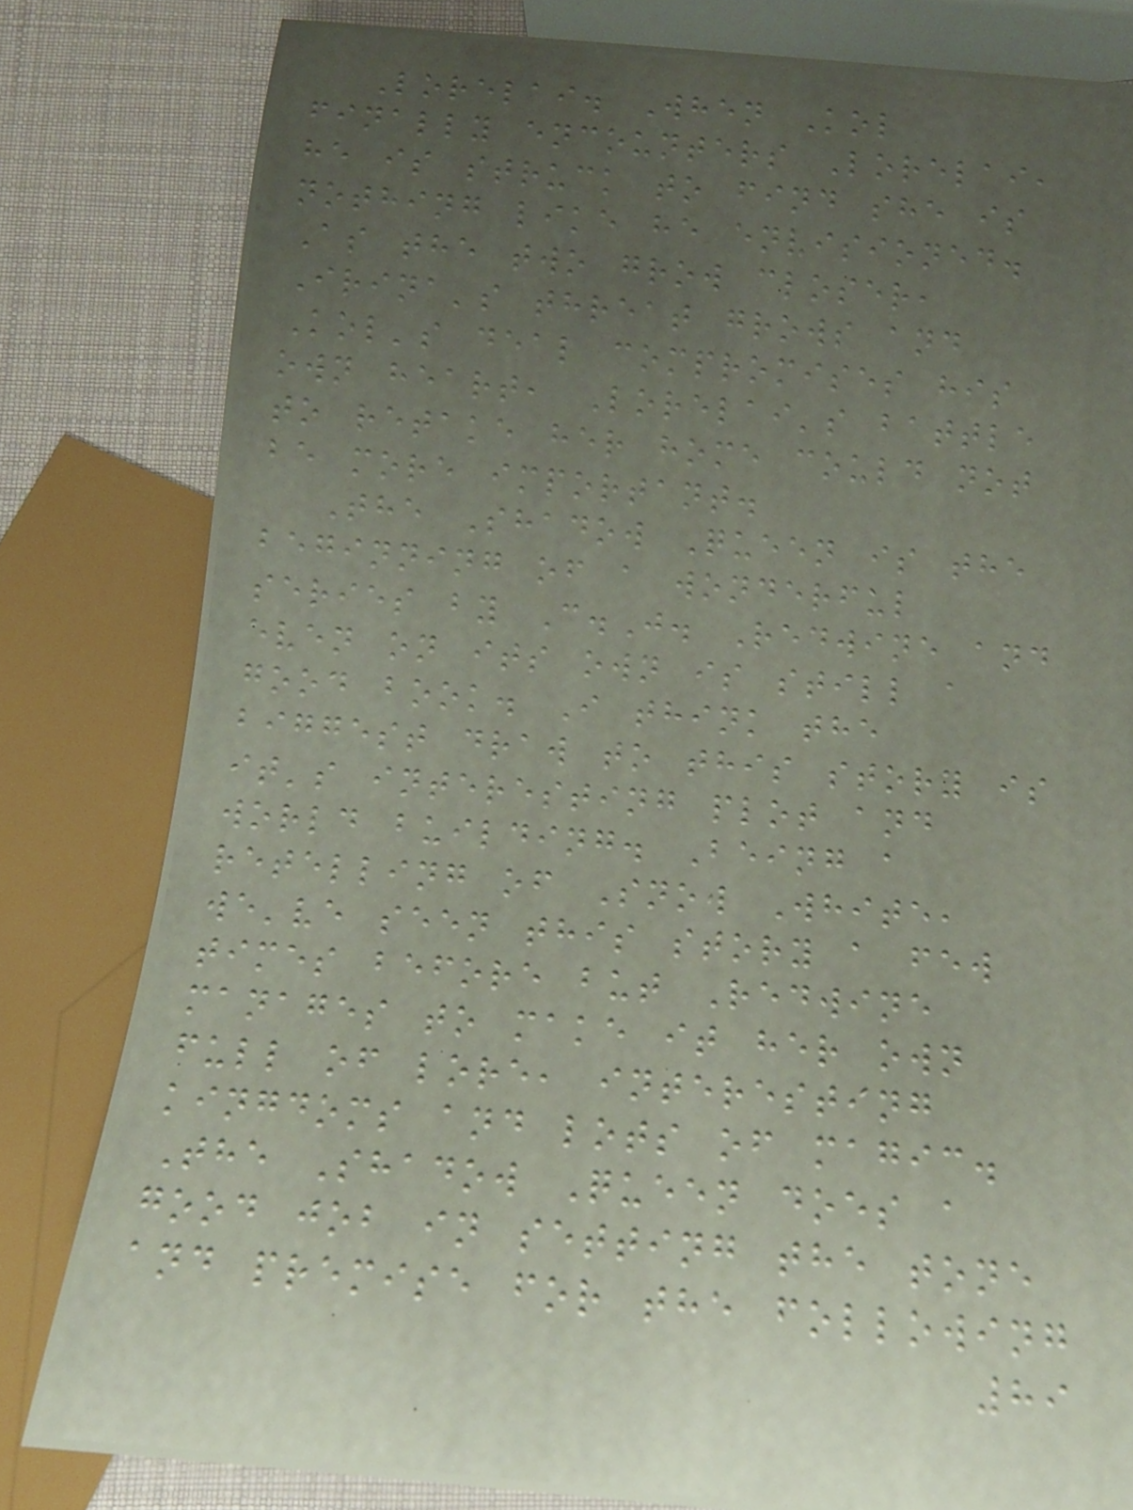Lorelai. When Kol
finally encounters Lorelai,
he is struck to find she is
nothing like he envisioned.
As the two grow closer,
Irina's threat grows and
Kol's deal compromises his
own heart, Lorelai's battle
to retake her home could not
be more important.
The Shadow Queen is the
beginning of a wonderful
series by C.J. Redwine and
even on its own is still a
good book. I think the
biggest draw to this story is
it's interesting plot and
world building. Being a
retelling of Snow White,
we've seen this story a few
times before but Redwine
manages to make it her own
full of lore, interesting
kingdoms and lots of magic.
The Shadow Queen does a
good job in setting the tone
and premise for the following
89
